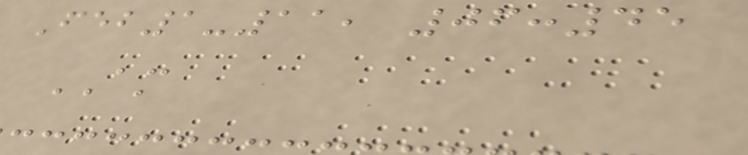Feb1-11, 06:45
AM
